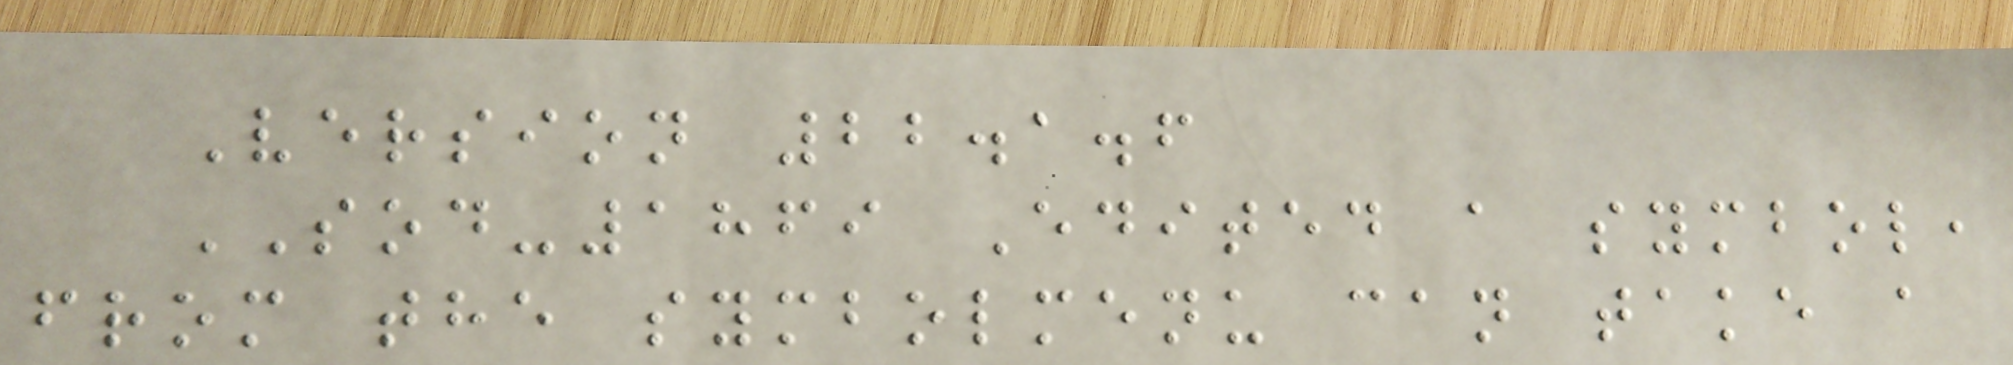Version 22.1.6
SOD-1869 Edited a symbol,
from the symbolmenu can take a
